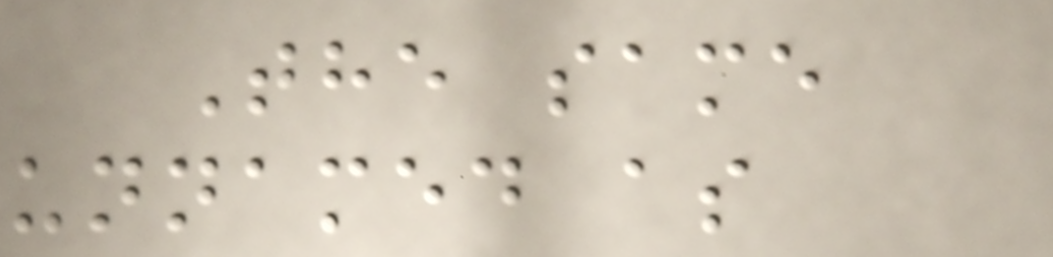The same
unnamed as
